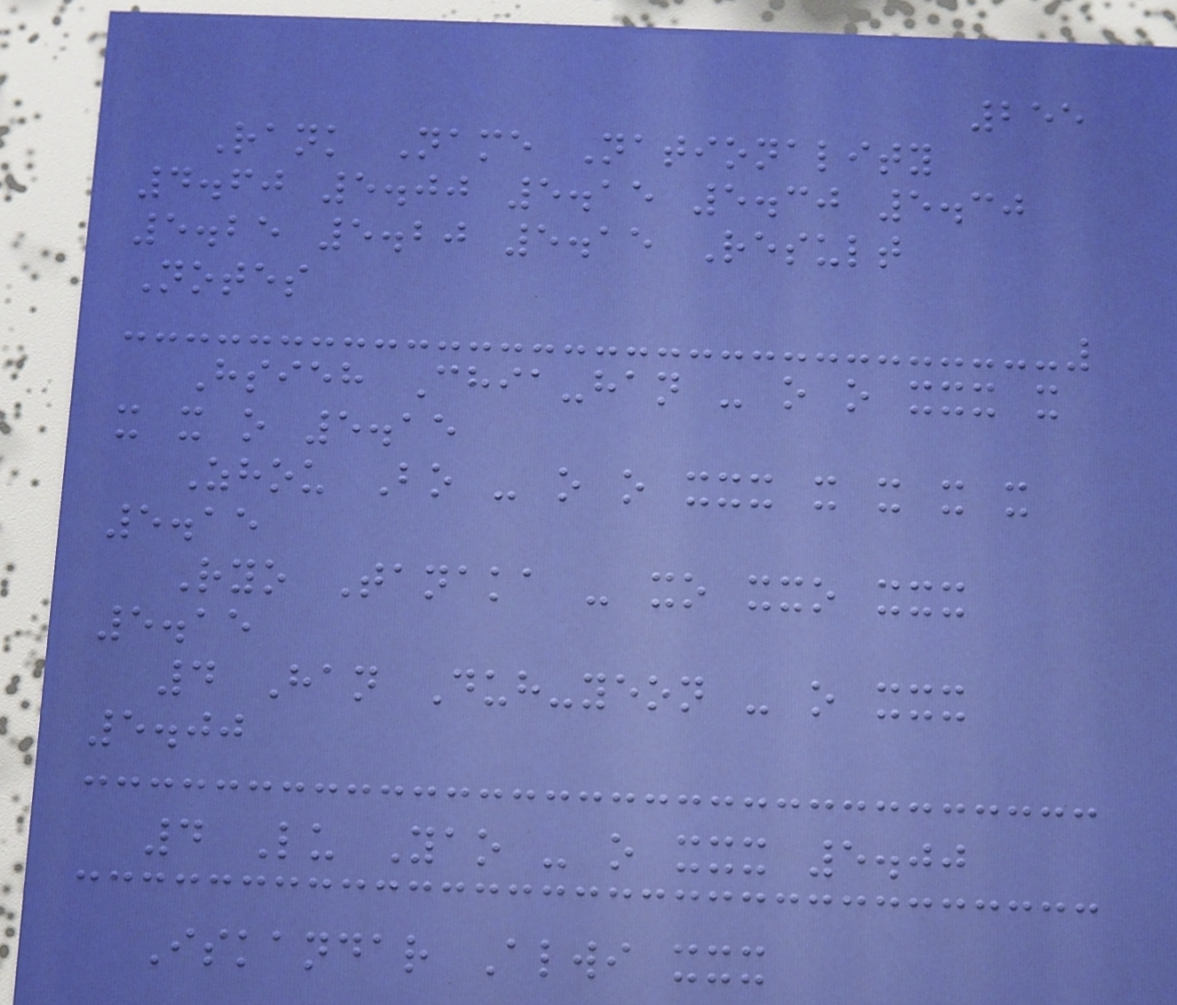255
Rank Name Nationality
4.60 5.00 5.15 5.30 5.30
5.25 5.20 5.15 Result
Notes
Hsieh Chia-han - o o xxx x
x x o 5.15
Zhou Bo - o o xxx x x x x
5.15
Ryo Tanaka - xo xxo xxx
5.15
4 Han Duh-yeon - o xxx
5.00
4 Lu Yao - o xxx 5.00
Iskandar Alwi xxx
